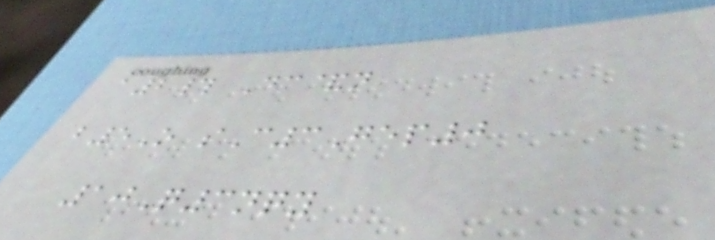a2# Dc&n
b5O sC3Gep0
10Q3nqy
